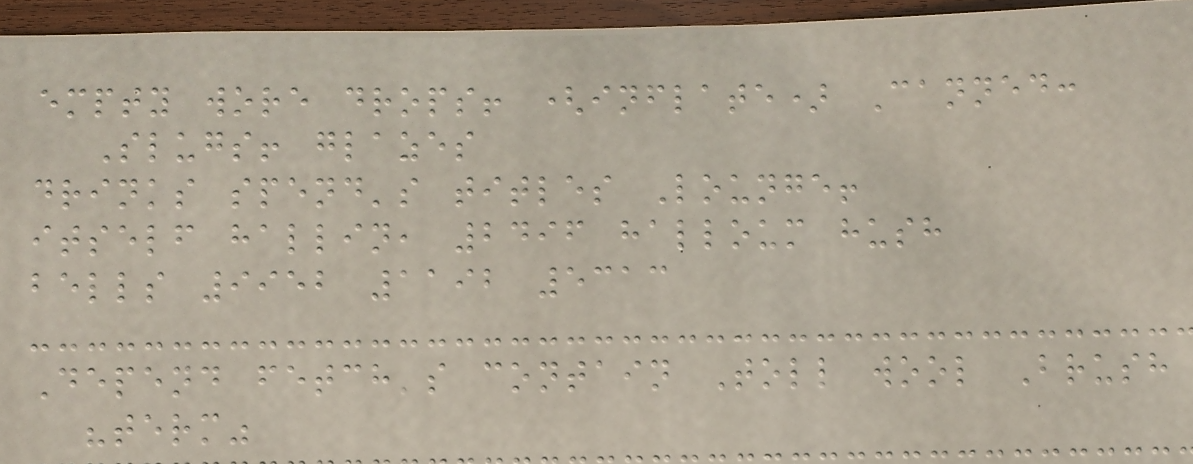empty wore drops! (inflate) Canned:
Slugs! glazes
drinks spend's titles Lounge!
itself hallin, 2496 halloum hush
bells 9952 1192 5313
Depend fetch's contain Toll wool Brush
"term"
